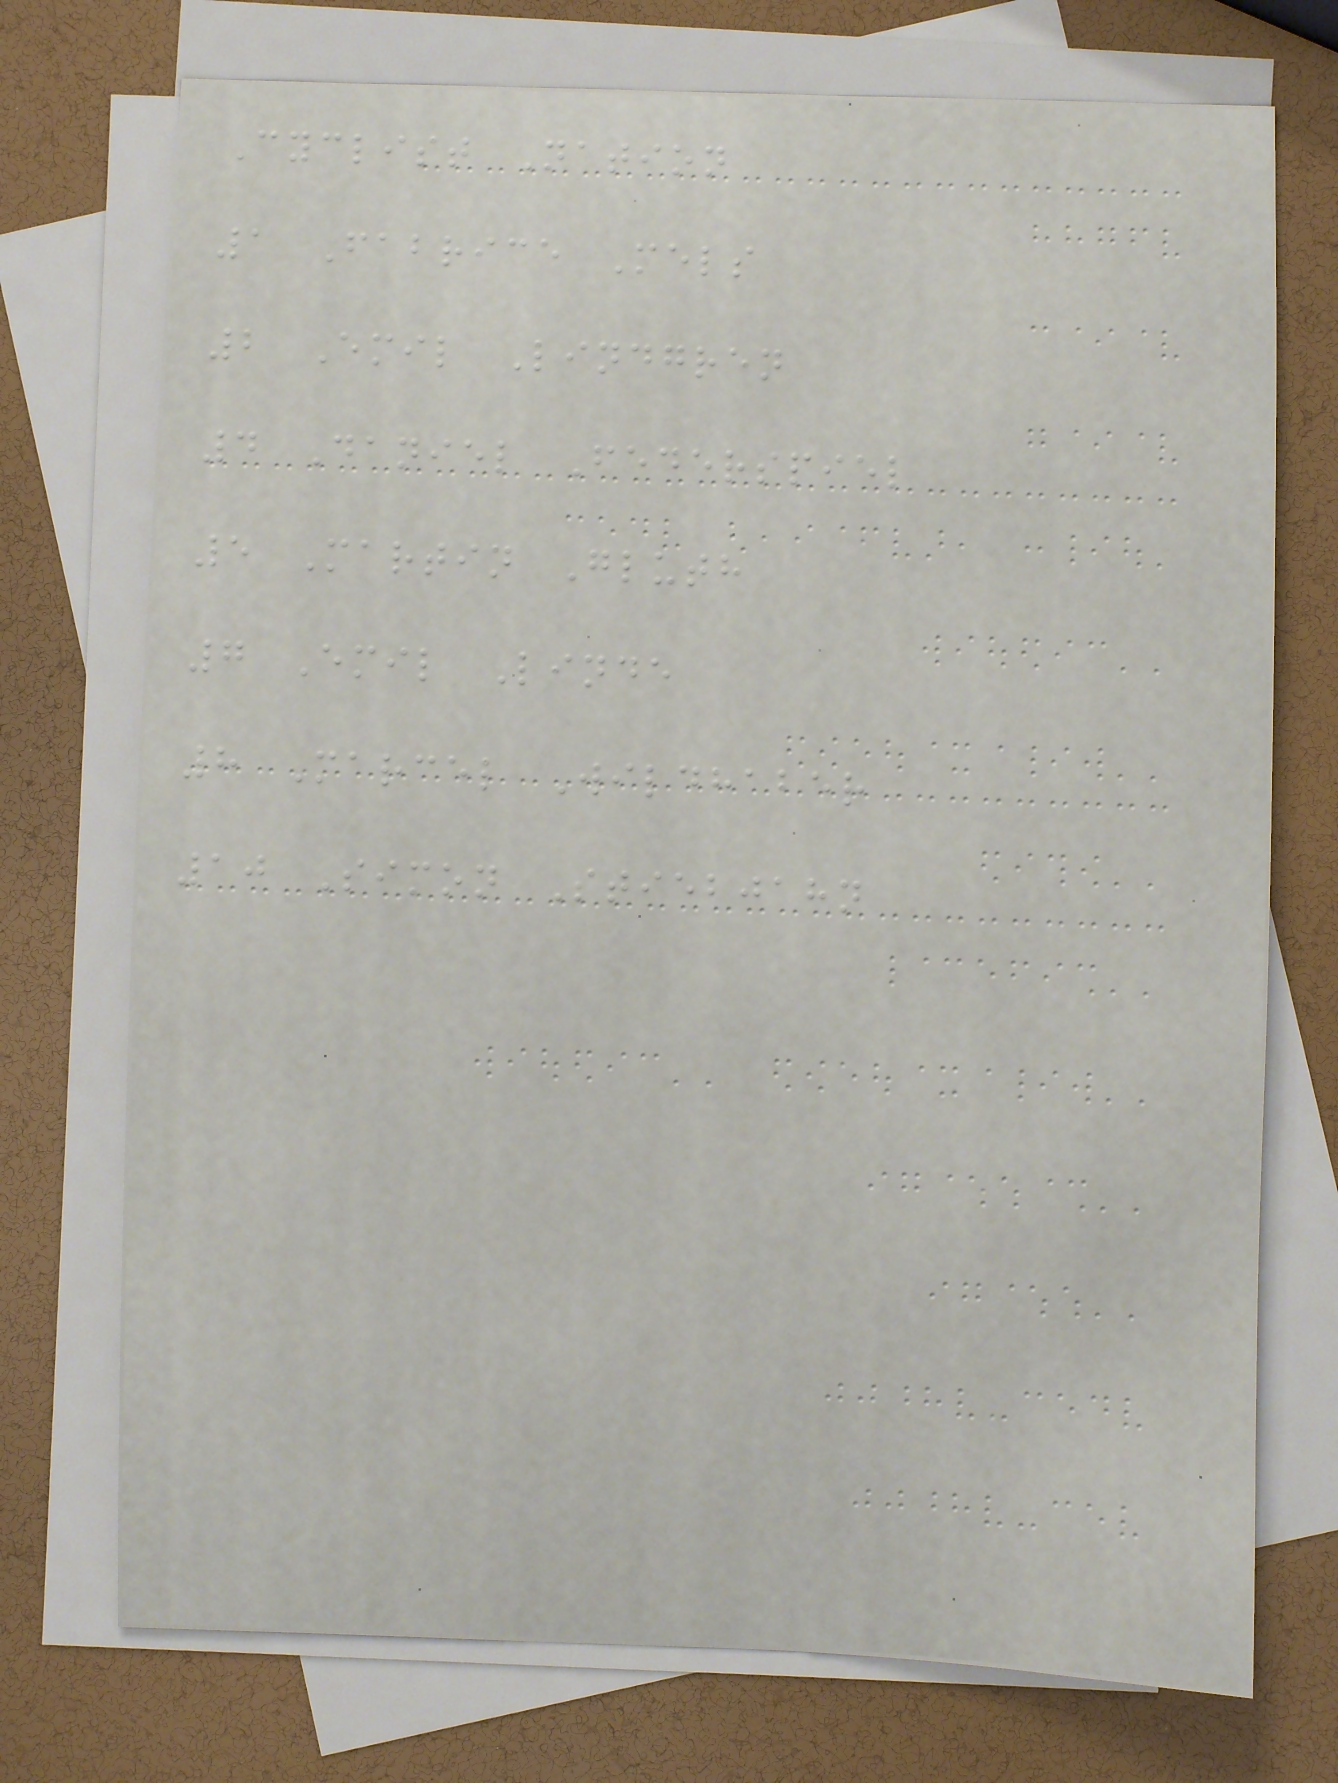Cyclist Nation
1 Fabrice Mels
2 Emil Lindgren
4 Daniel Federspiel
5 Martin Gluth
7 Emil Linde
8 Marcel Wildhaber
10 Simon Stiebjahn
